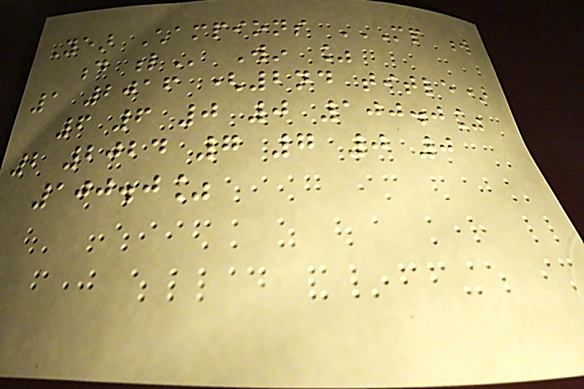Year Champions MP W
D L Win %
1 2016 (2nd title)
6 6 0 0 100.0%
2 2024 7 7 0 0
100.0%
